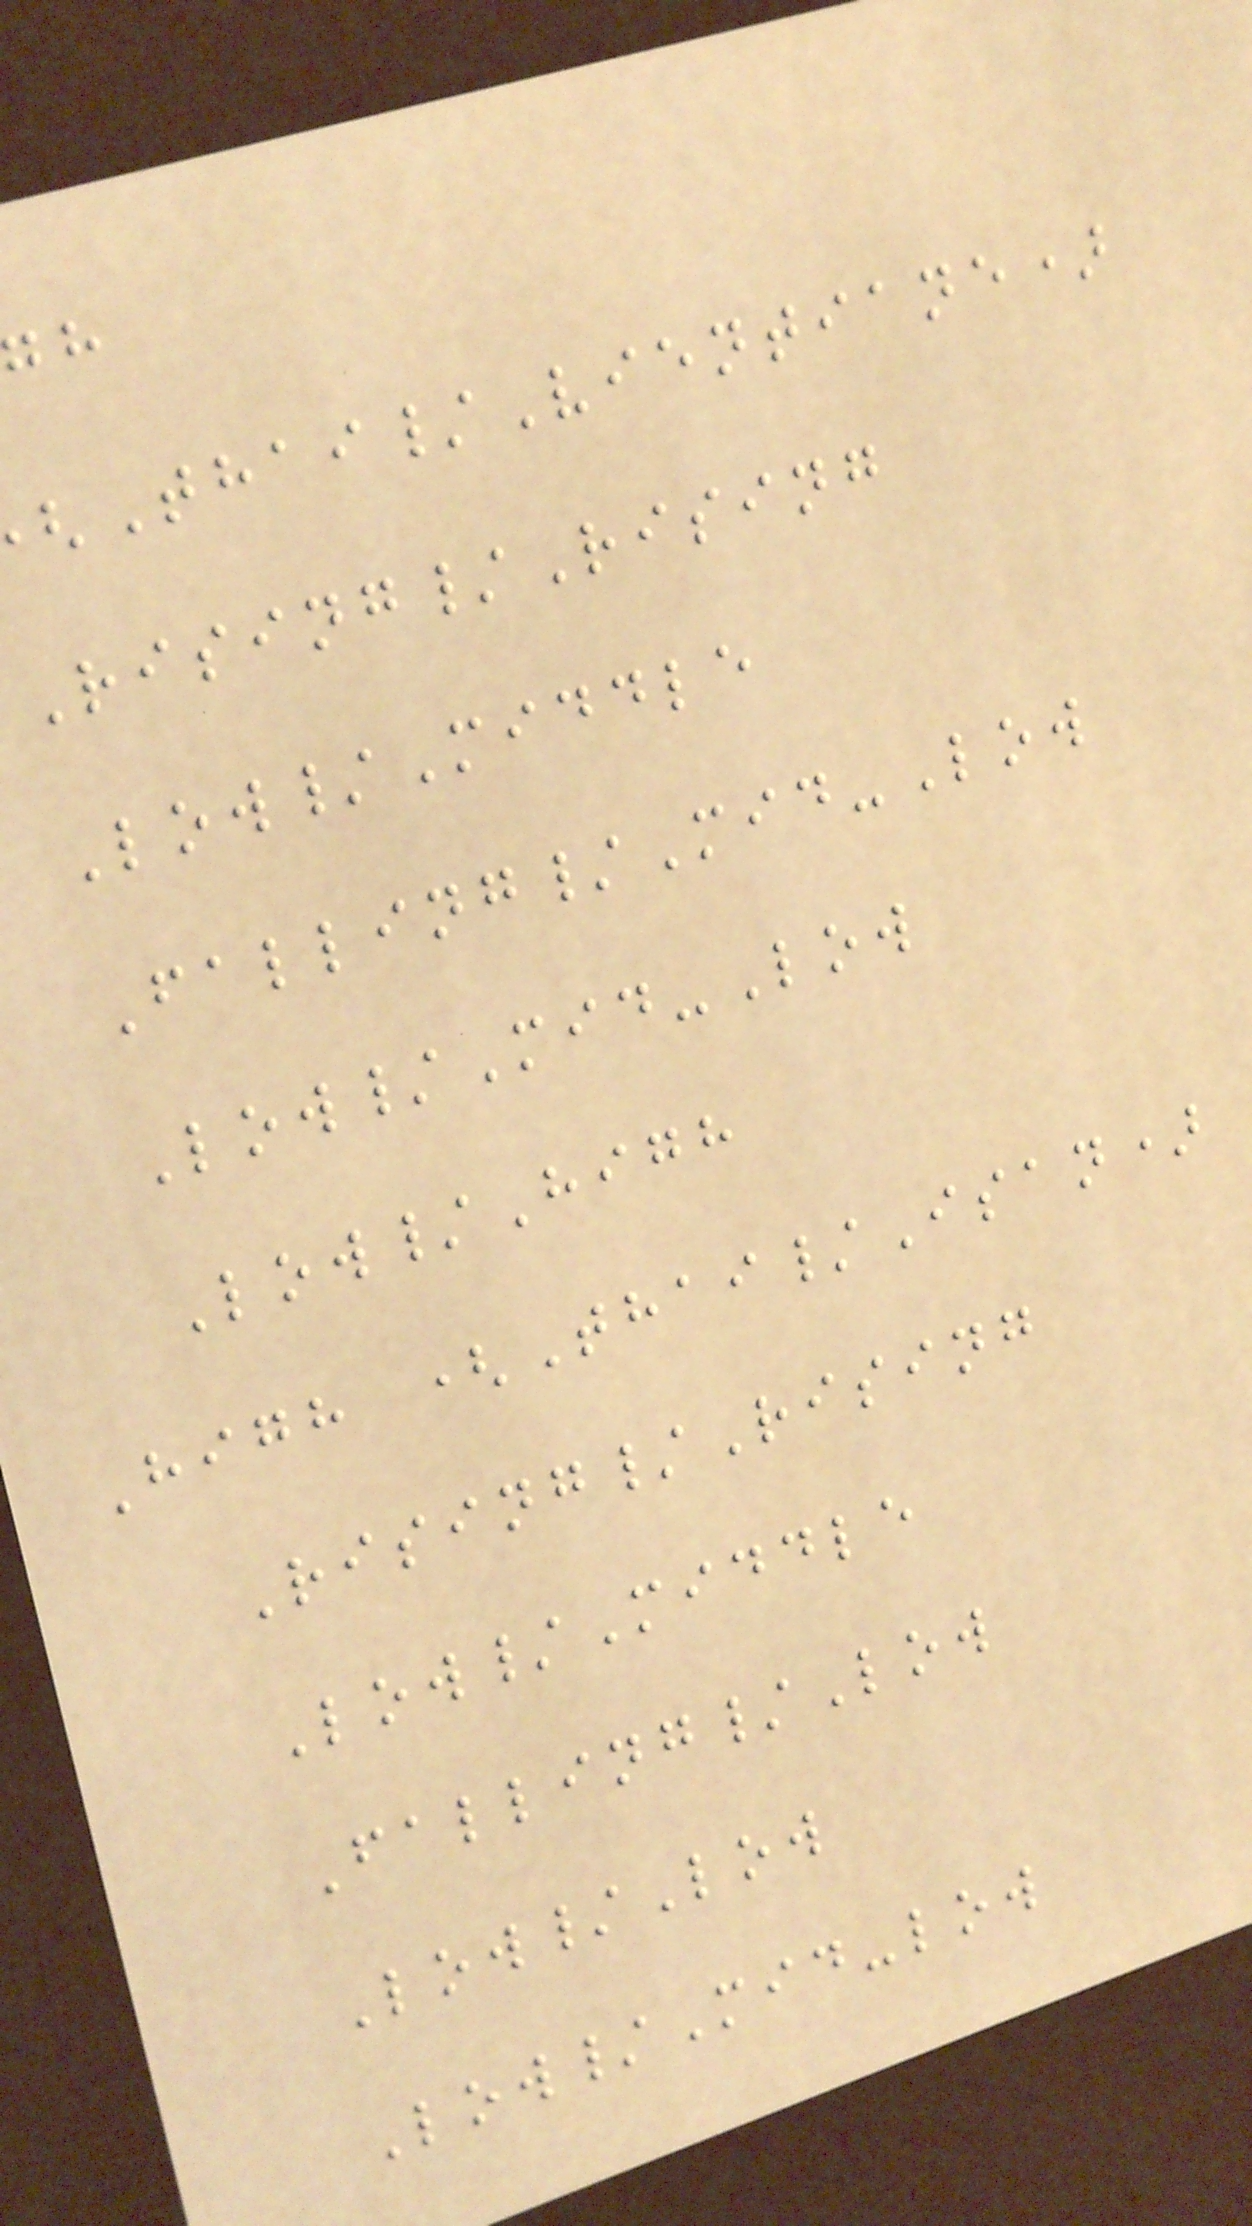Thai/Vientiane)
Rising/Rising
Low/Middle
Falling/Mid-Low
Low/Mid-Low
Low/High
High (Thai/Isan)
Rising/Rising
Low/Middle
Falling/Low
Low/Low
Low/Mid-low
